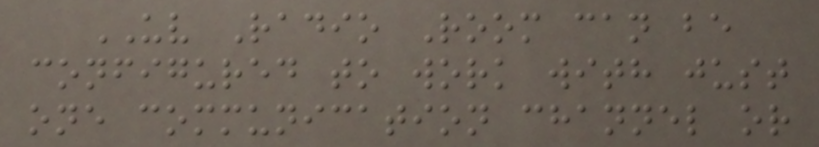UV Radio Room can be
configured to work with just
one communication channel or
